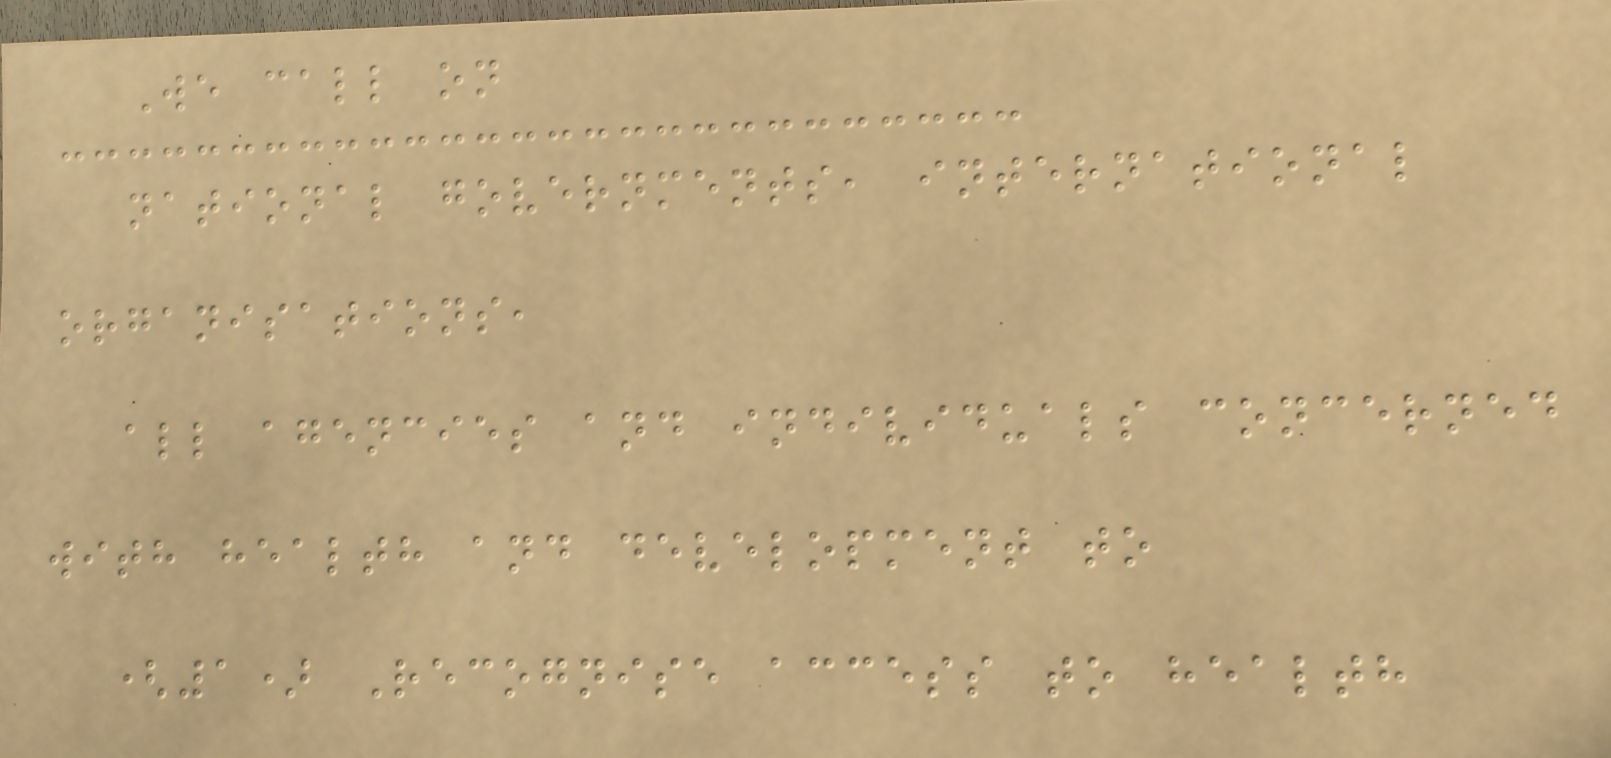We call on
national governments, international
organisations,
all agencies and individuals concerned
with health and development to
(1) Recognise access to health
